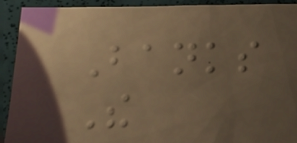Banks
The
